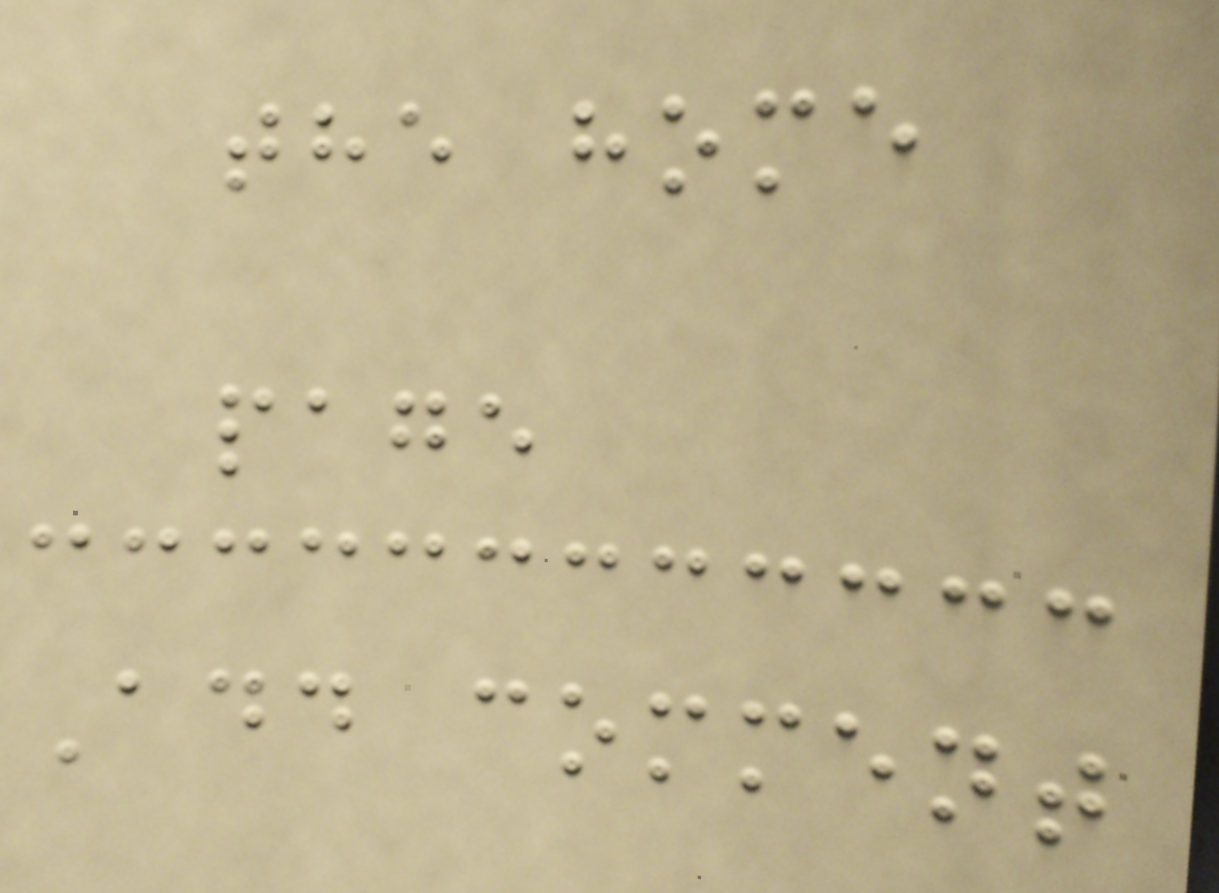the home
page
Add comment
